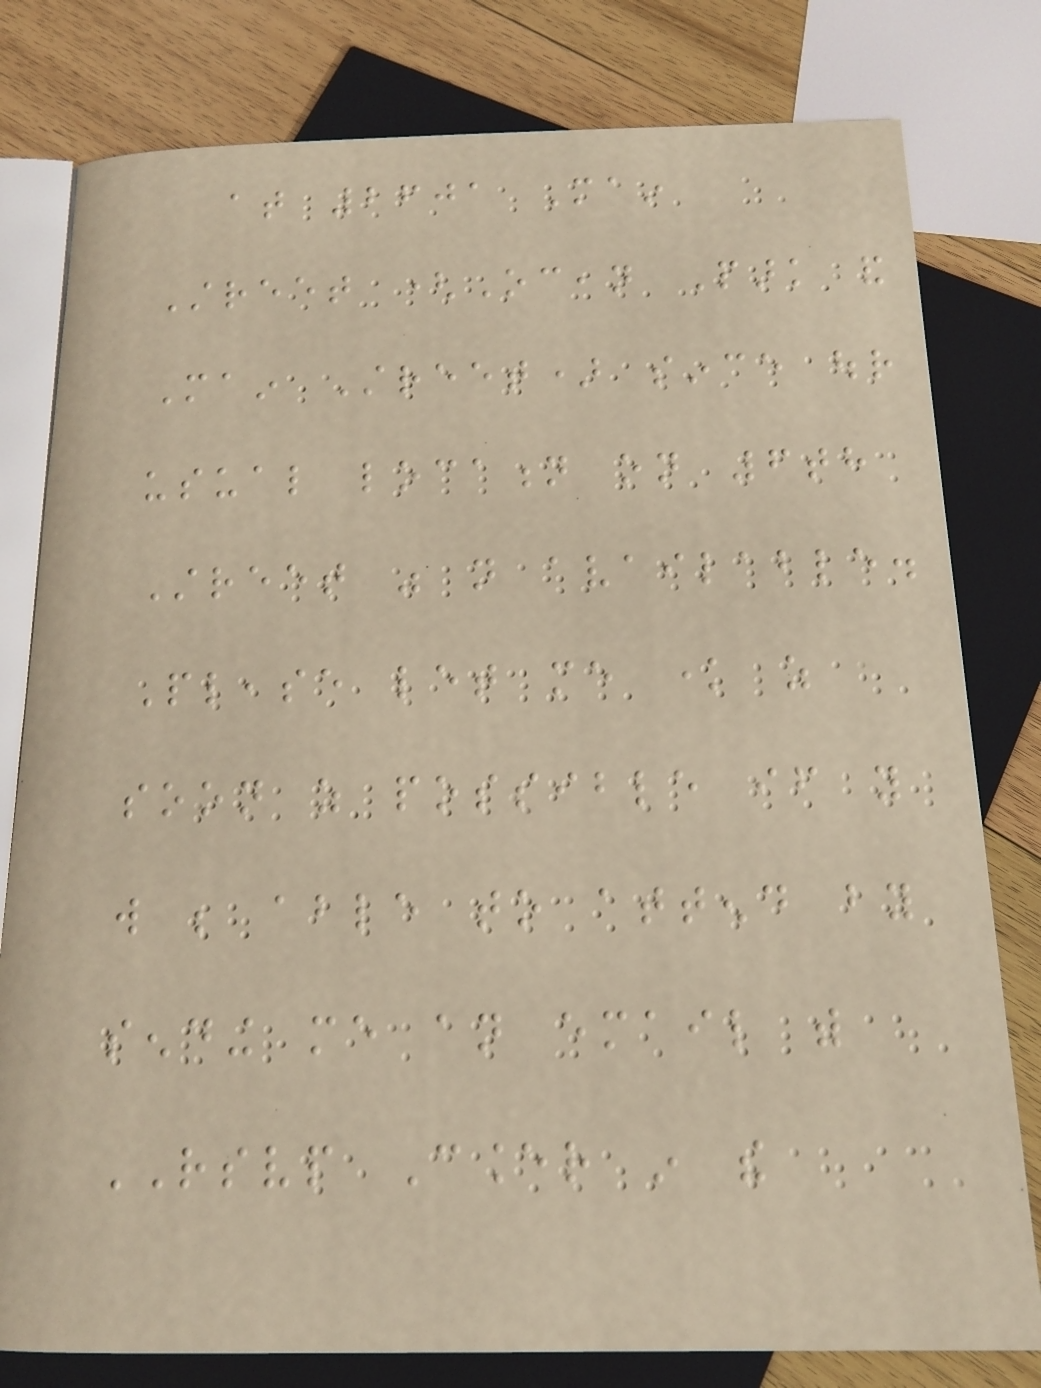at 2601 Main
Street (Ocean Park and
Main Street) since our
usual location on 6th
Street was not available.
Please let me know as
soon as possible if you
will be able to attend by
sending me an email with
RSVP Cancer in the
